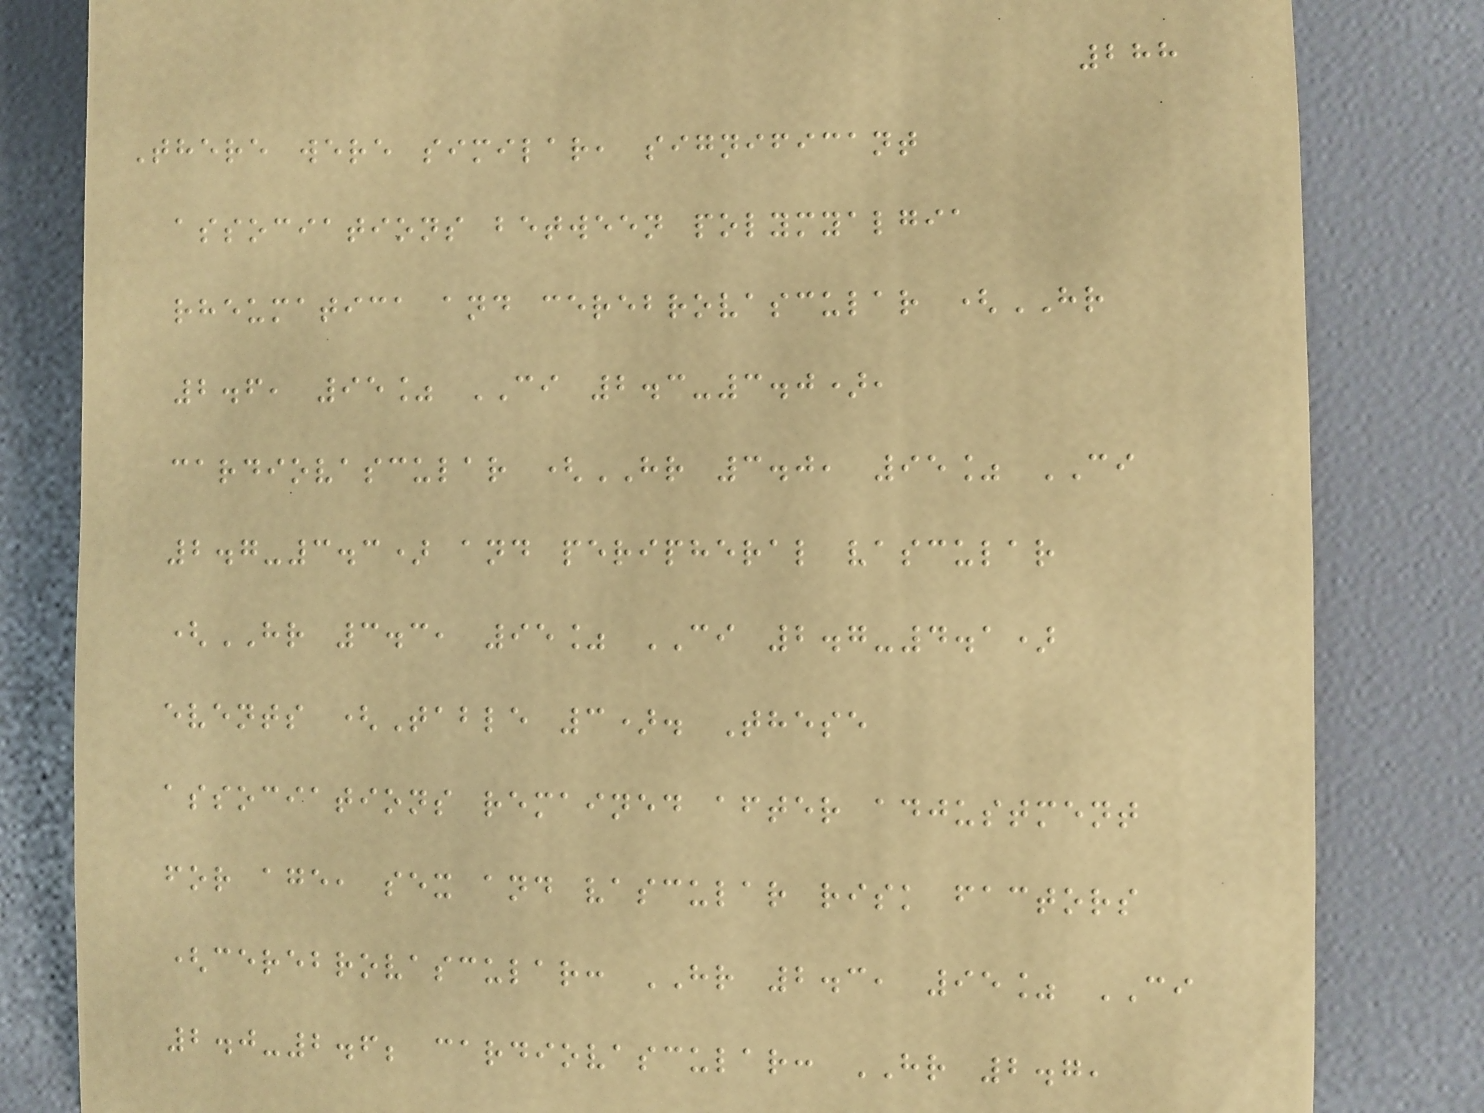288
There were similar, significant
associations between polymyalgia
rheumatica and cerebrovascular (HR
2.6, 95% CI 2.3-3.0),
cardiovascular (HR 3.0, 95% CI
2.7-3.3) and peripheral vascular
(HR 3.3, 95% CI 2.7-4.1)
events (Table 3). These
associations remained after adjustment
for age, sex and vascular risk factors
(cerebrovascular: HR 2.3, 95% CI
2.0-2.6; cardiovascular: HR 2.7,
